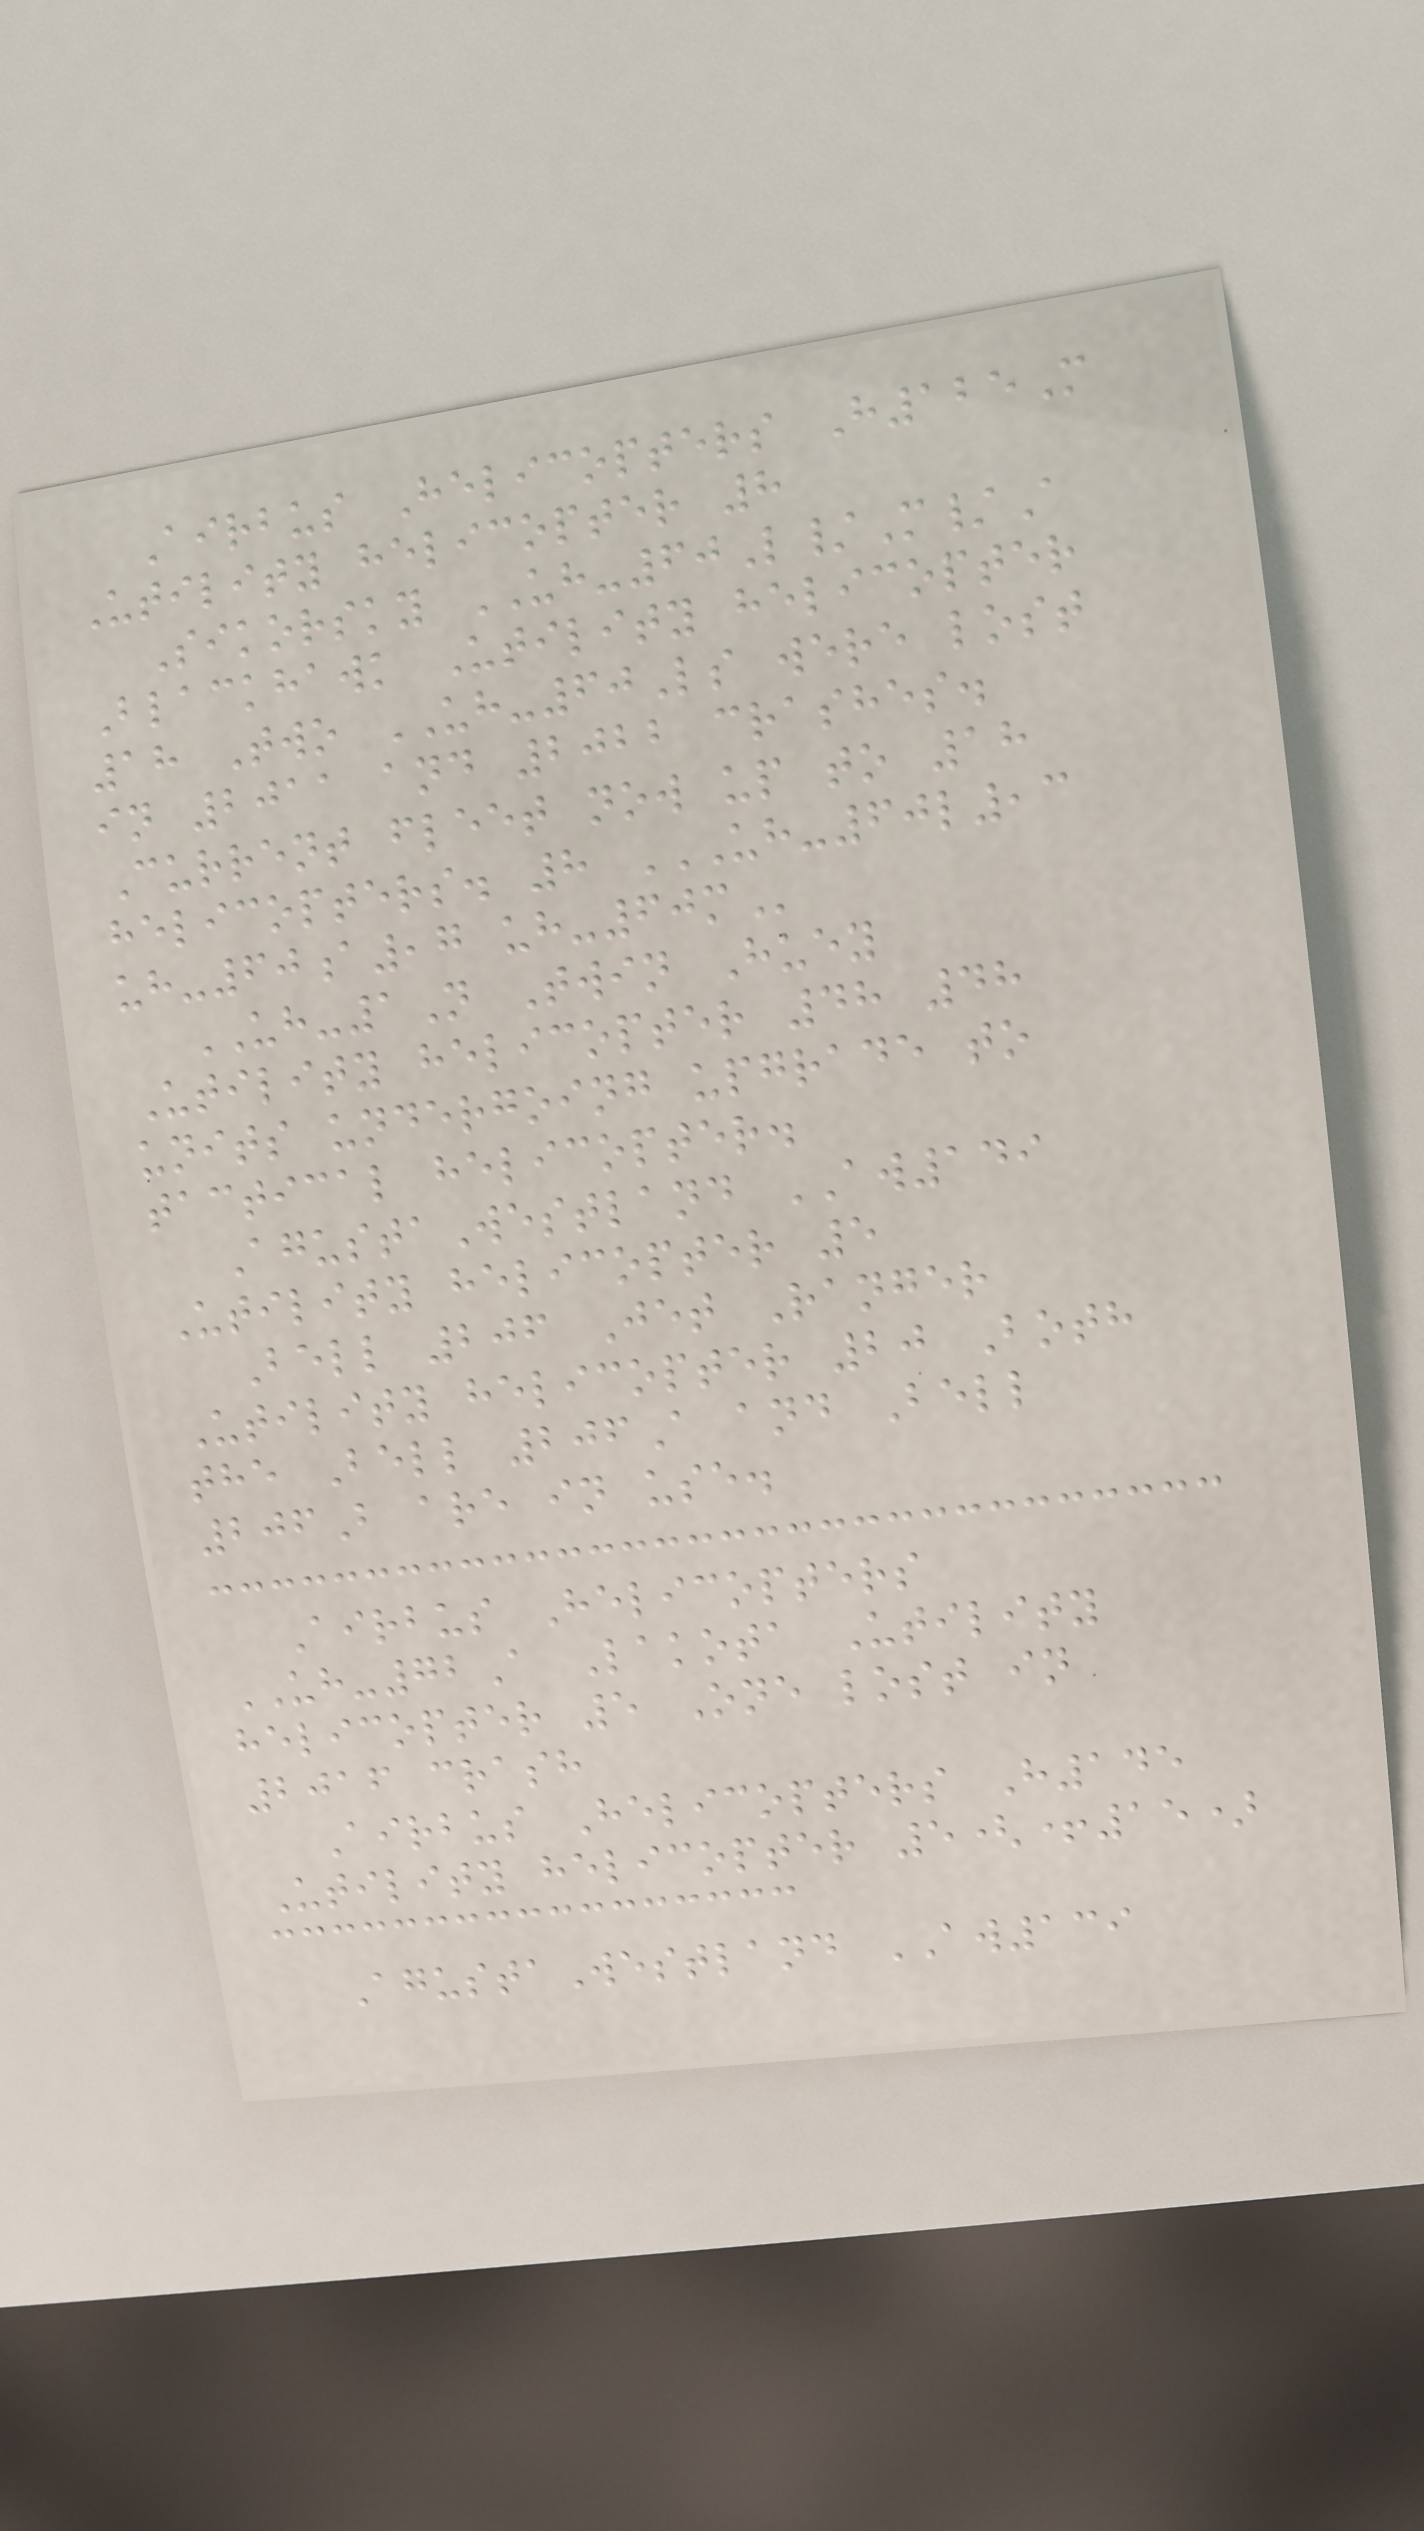Airbus Helicopters H125M
Utility helicopter 8
Sikorsky UH-60L/M/A
Blackhawk Utility helicopter
18 Two UH-60Ls were lost
in 2011 and 2022 crashes.
Current fleet now up to 18
helicopters. 8 UH-60L,3
UH-60A,7 UH-60M
UH-1N Twin Huey
Utility helicopter 48 48
units undergoing upgrade to
tactical helicopter.
AgustaWestland AW149
Utility helicopter 5
Bell 206 Jet Ranger
Utility helicopter 20 Both
the Bell 206A and Bell
206B are in use.
Airbus Helicopters
UH-72A Lakota Utility
helicopter 5 One lost in
2016 crash
Airbus Helicopters H145
Utility helicopter 5(+15)
AgustaWestland AW139
